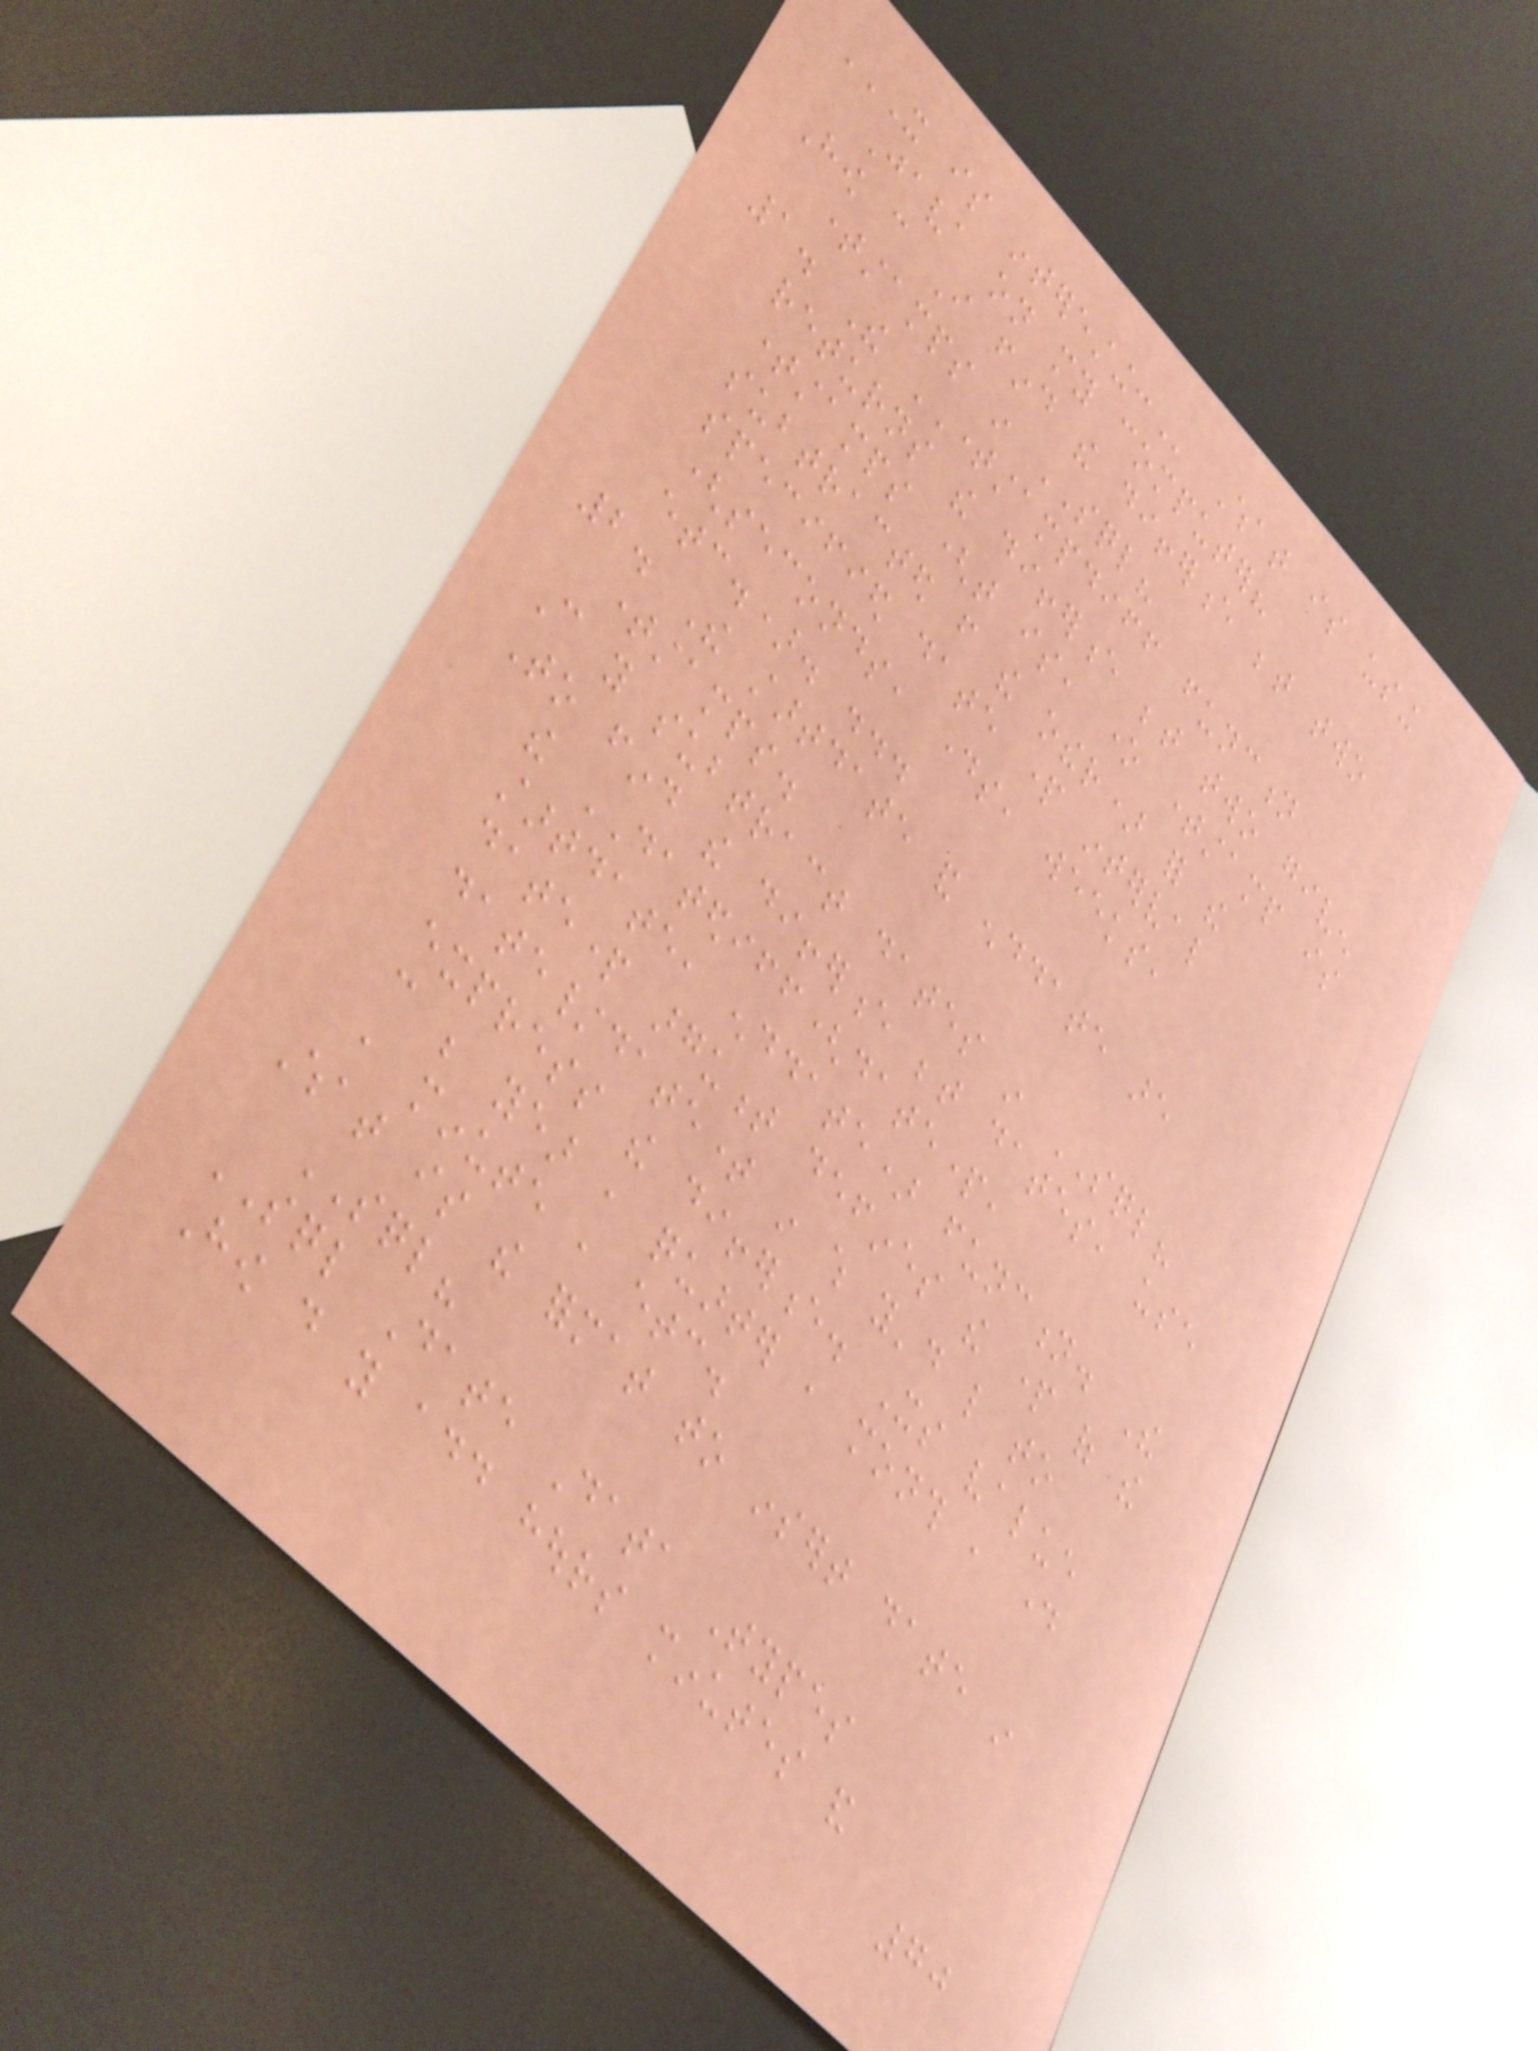IT IS INTERESTING: What is using
Java on my computer?
How can I find the difference between two
timestamps in SQL?
1. The TIMESTAMPDIFF function
returns the difference between two given
timestamps (that is, one timestamp is
subtracted from the other) for the
specified date part interval
(seconds, days, weeks,
etc.). ...
2. The startdate and enddate are
timestamps.
Can you subtract dates in SQL?
To find the difference between dates, use
the DATEDIFF(datepart,
startdate, enddate) function. The
datepart argument defines the part of the
date/datetime in which you'd like to
express the difference. Its value
can be year , quarter , month , day
, minute , etc.
What is the format to insert date in
SQL?
SQL Date Data Types
How do you add hours minutes and
70
